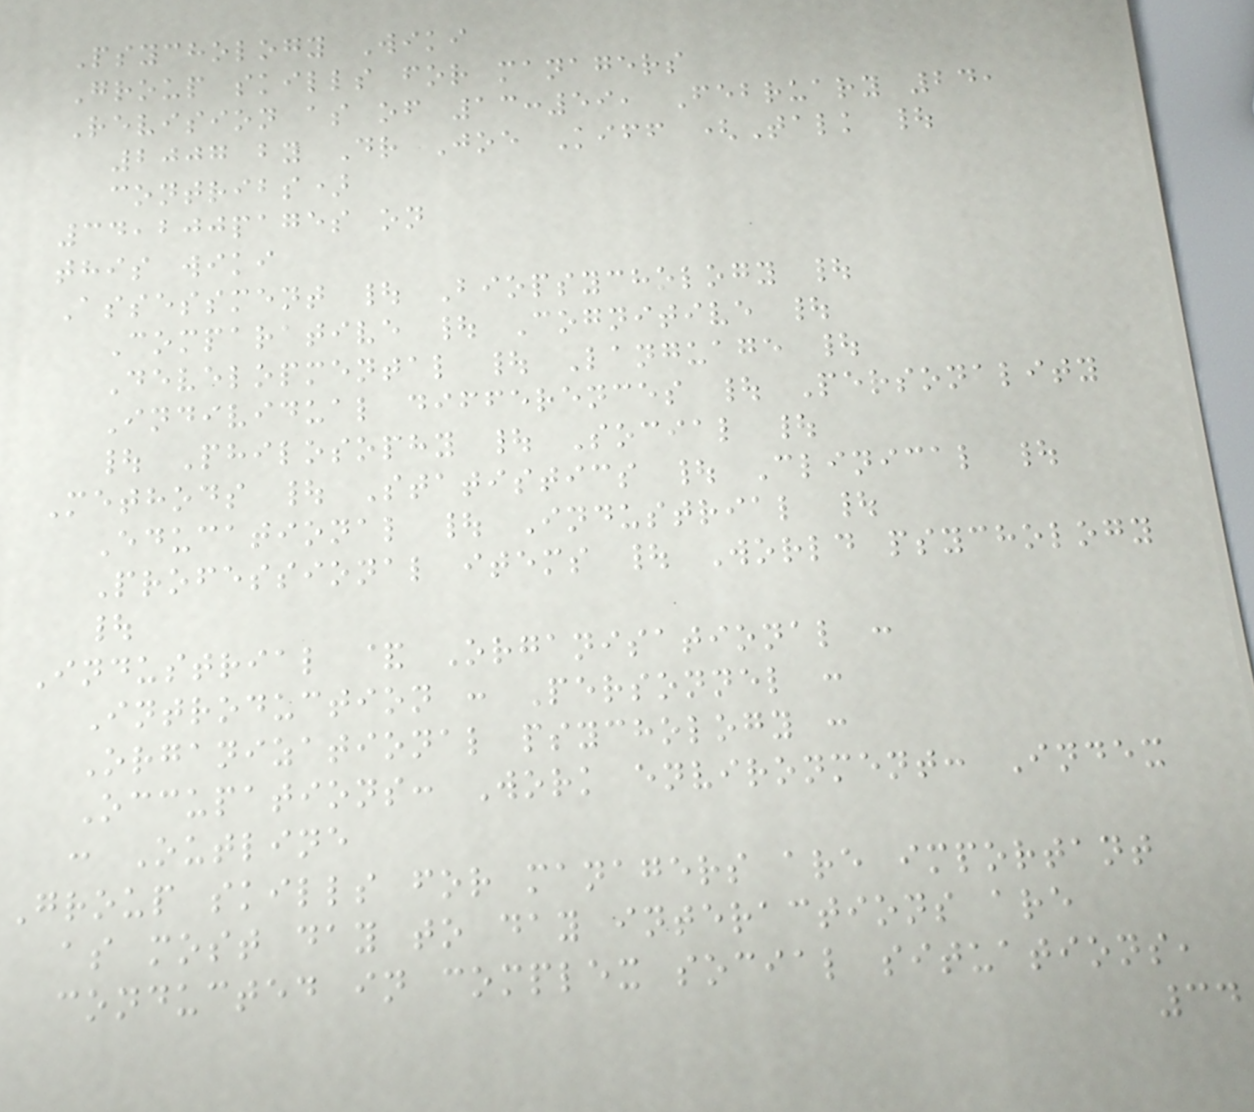Psychology Wiki
Group skills for managers
Revision as of 13:59, February 24,
2007 by Dr Joe Kiff (Talk |
contribs)
34,200pages on
this wiki
Assessment | Biopsychology |
Comparative | Cognitive |
Developmental | Language |
Individual differences | Personality
| Philosophy | Social |
Methods | Statistics | Clinical |
Educational | Industrial |
Professional items | World psychology
|
Industrial & Organisational :
Introduction : Personnel :
Organizational psychology :
Occupations: Work environment: Index
: Outline
Group skills for managers are important
as most day to day interactions are
conducted in complex social situations,
34
